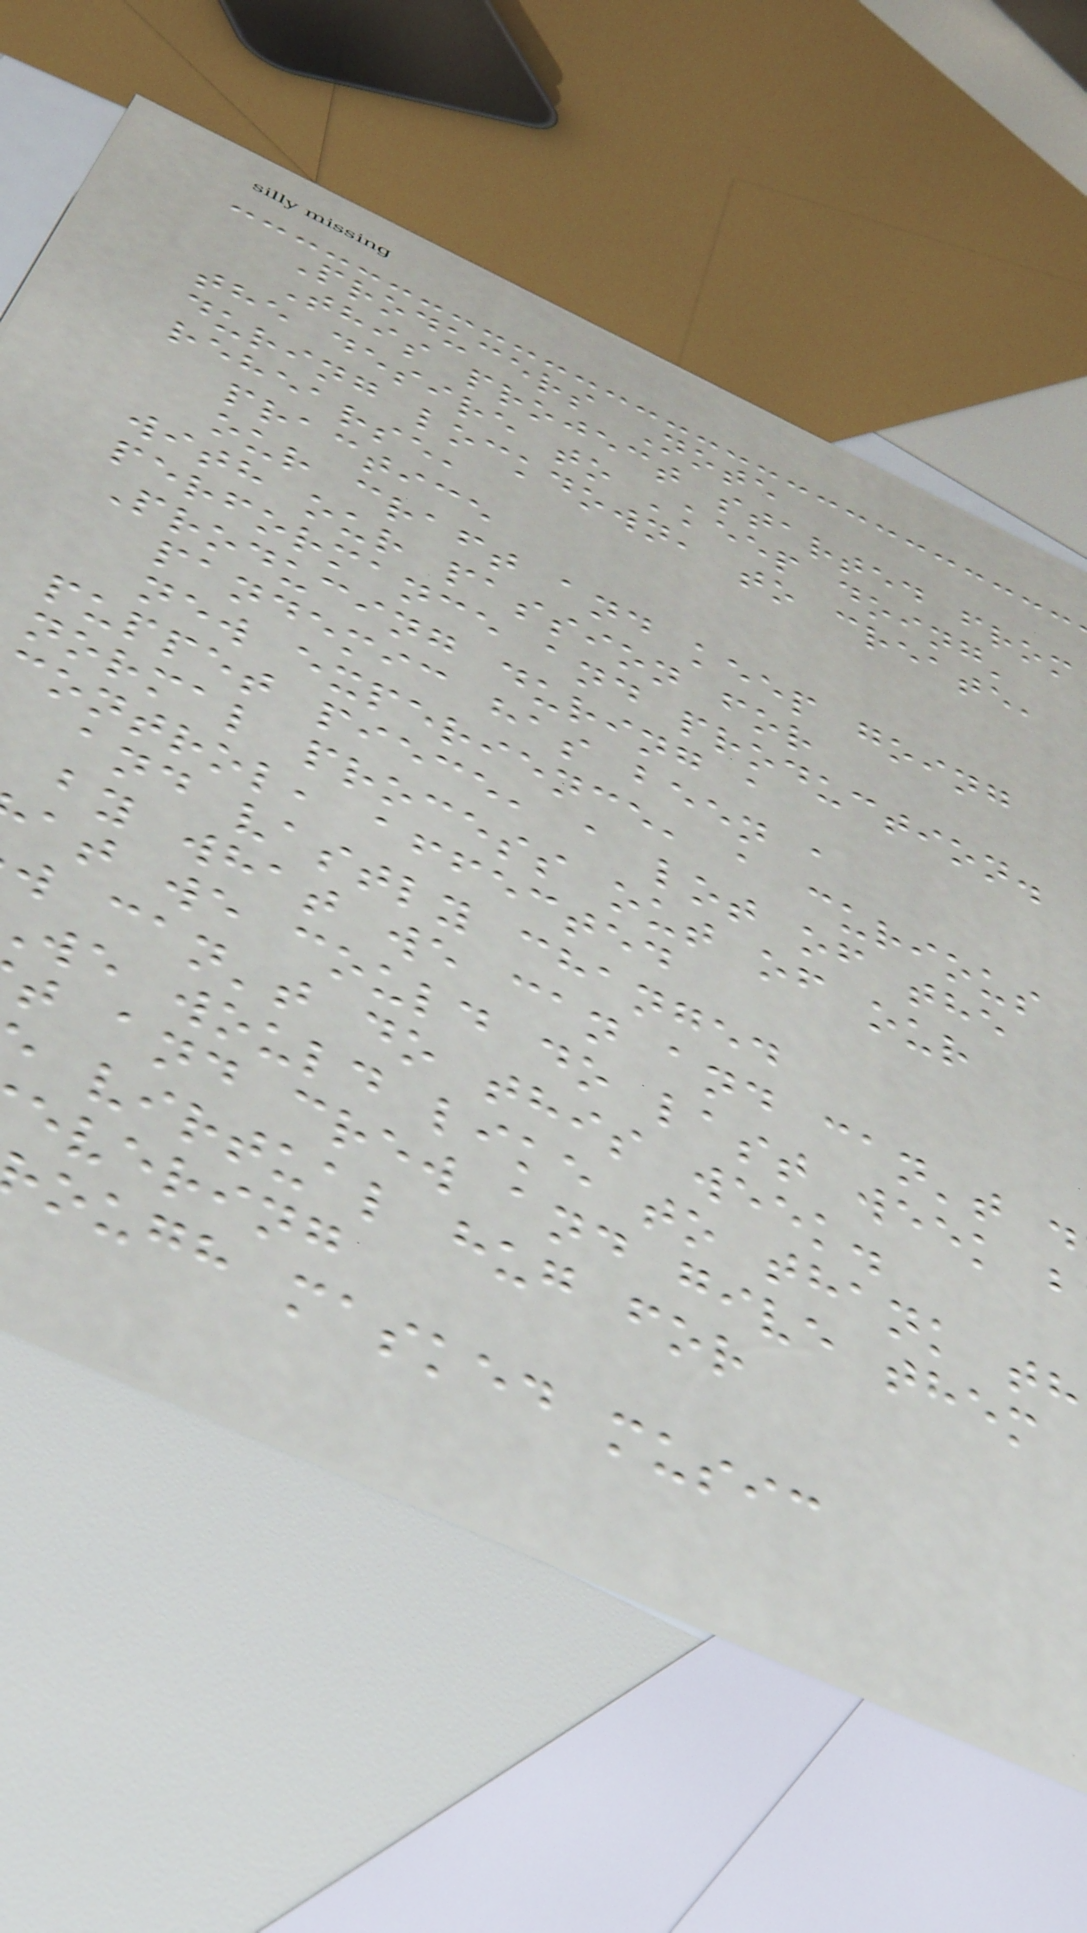Producers Note
This project started from
the desire to 'keep doing'
during lockdown, to create,
rehearse,
practice
our craft and keep going
with our passion for
performance and production.
Producing during a
pandemic has been a
new experience, a curious
puppet piece, a lot of the
normal process out of our
control, affected
and vastly changed
by what we can and can't d
at we could do last week b
w can't do this week.
we would like to thank th
t and crew and give them
virtual hug for
evering
ough masked music
